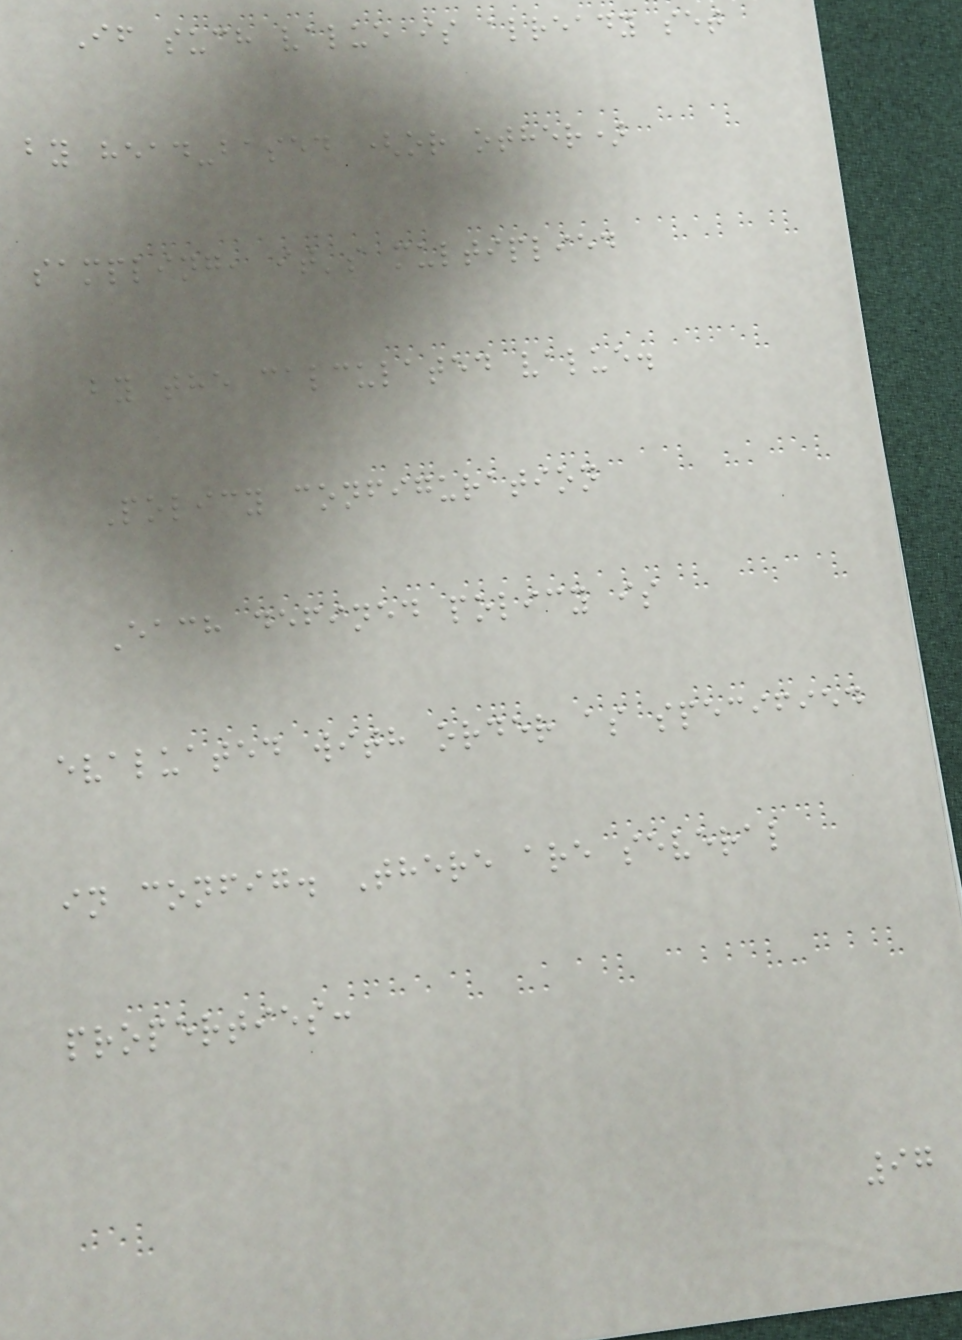If such value is already set
by head-based (or other)
sampling, it's multiplied
by the calculated value.
Policy configuration
Each defined policy is
evaluated with order as specified
in config. There are several
properties:
97
